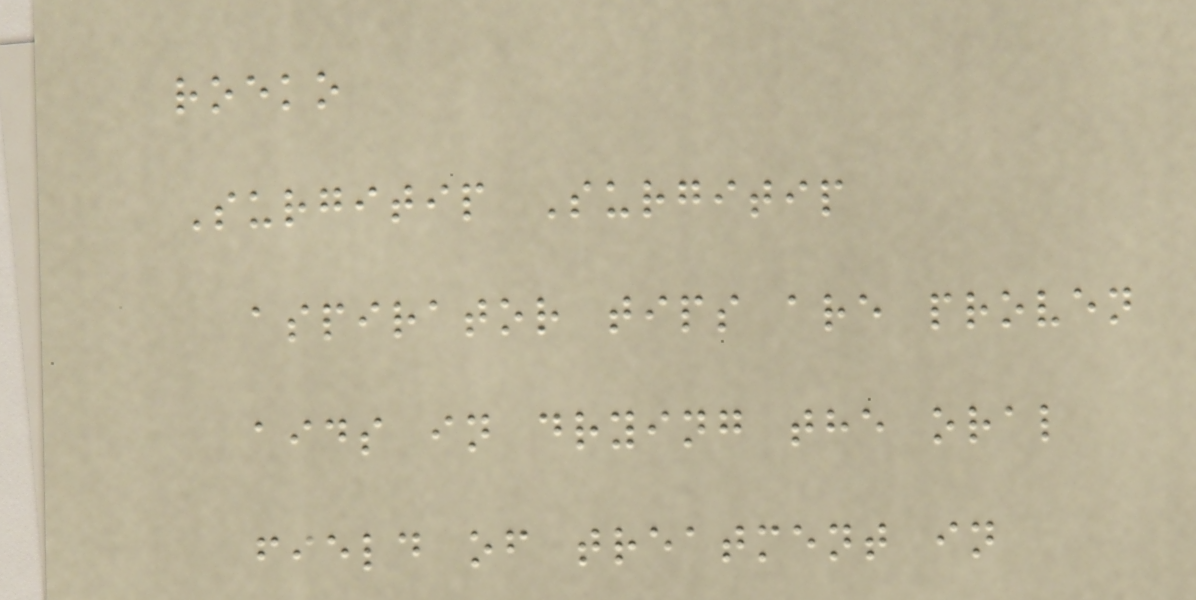roeko
Surgitip Surgitip
aspirator tips are proven
aids in drying the oral
field of treatment in
